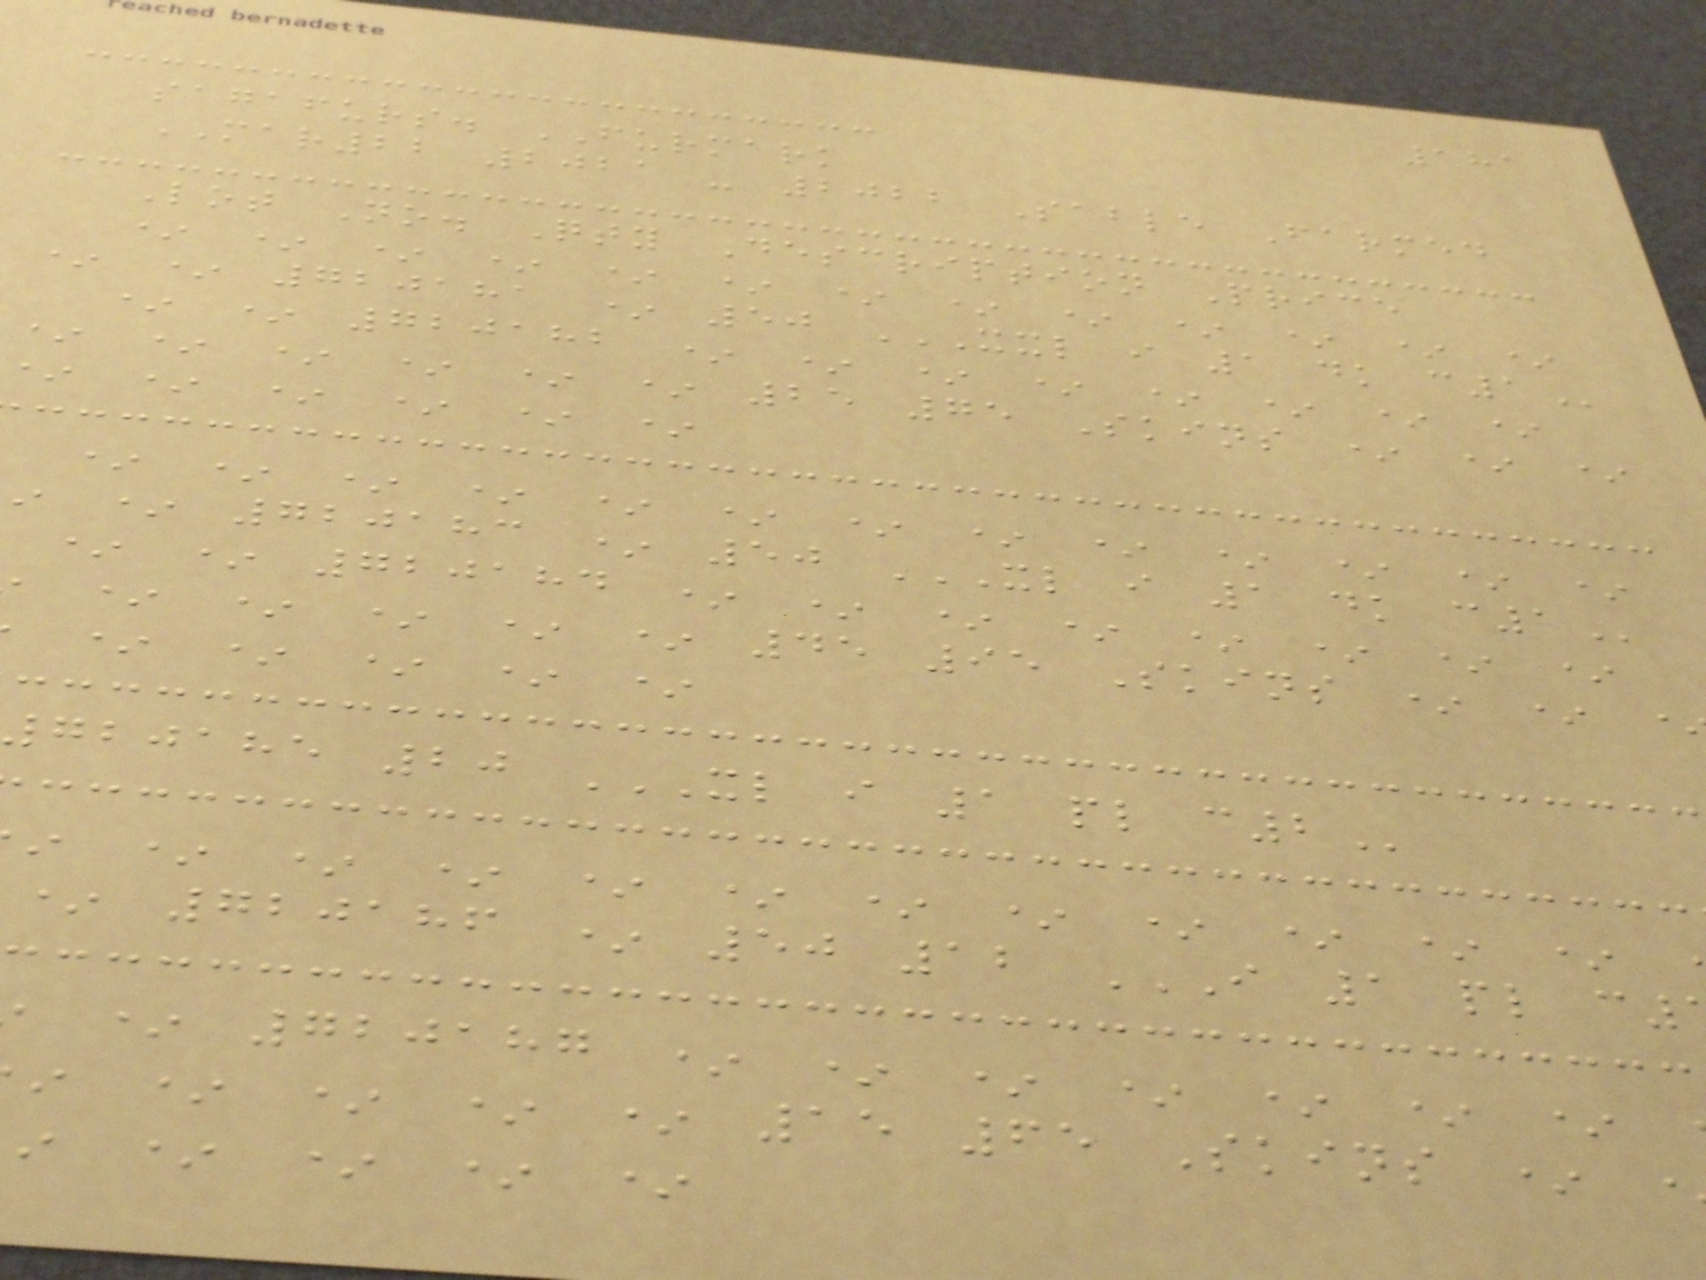181
sagafurs. FURMARK
MAR22 2021 - 2022 Sable Farmed
Lot No. Qty Description Price
* * * * * * * * * * * * *
* * 720181 * 50 XXL I 1 DK C1
* * 720182 * * * * * * * *
* * * * * * 25 75 Skins * * *
* * * * *
* * * * * * * * * * * * *
* 720183 * 50 XL I 1 DK C1
* * 720184 * * * * * * * *
* * * * * 45 95 Skins * *
* * * * *
720185 20 XL I 1 PL C2
* * * * * * * * * * *
* 720187 * * * * * * *
* * * * 15 65 Skins *
* * * *
